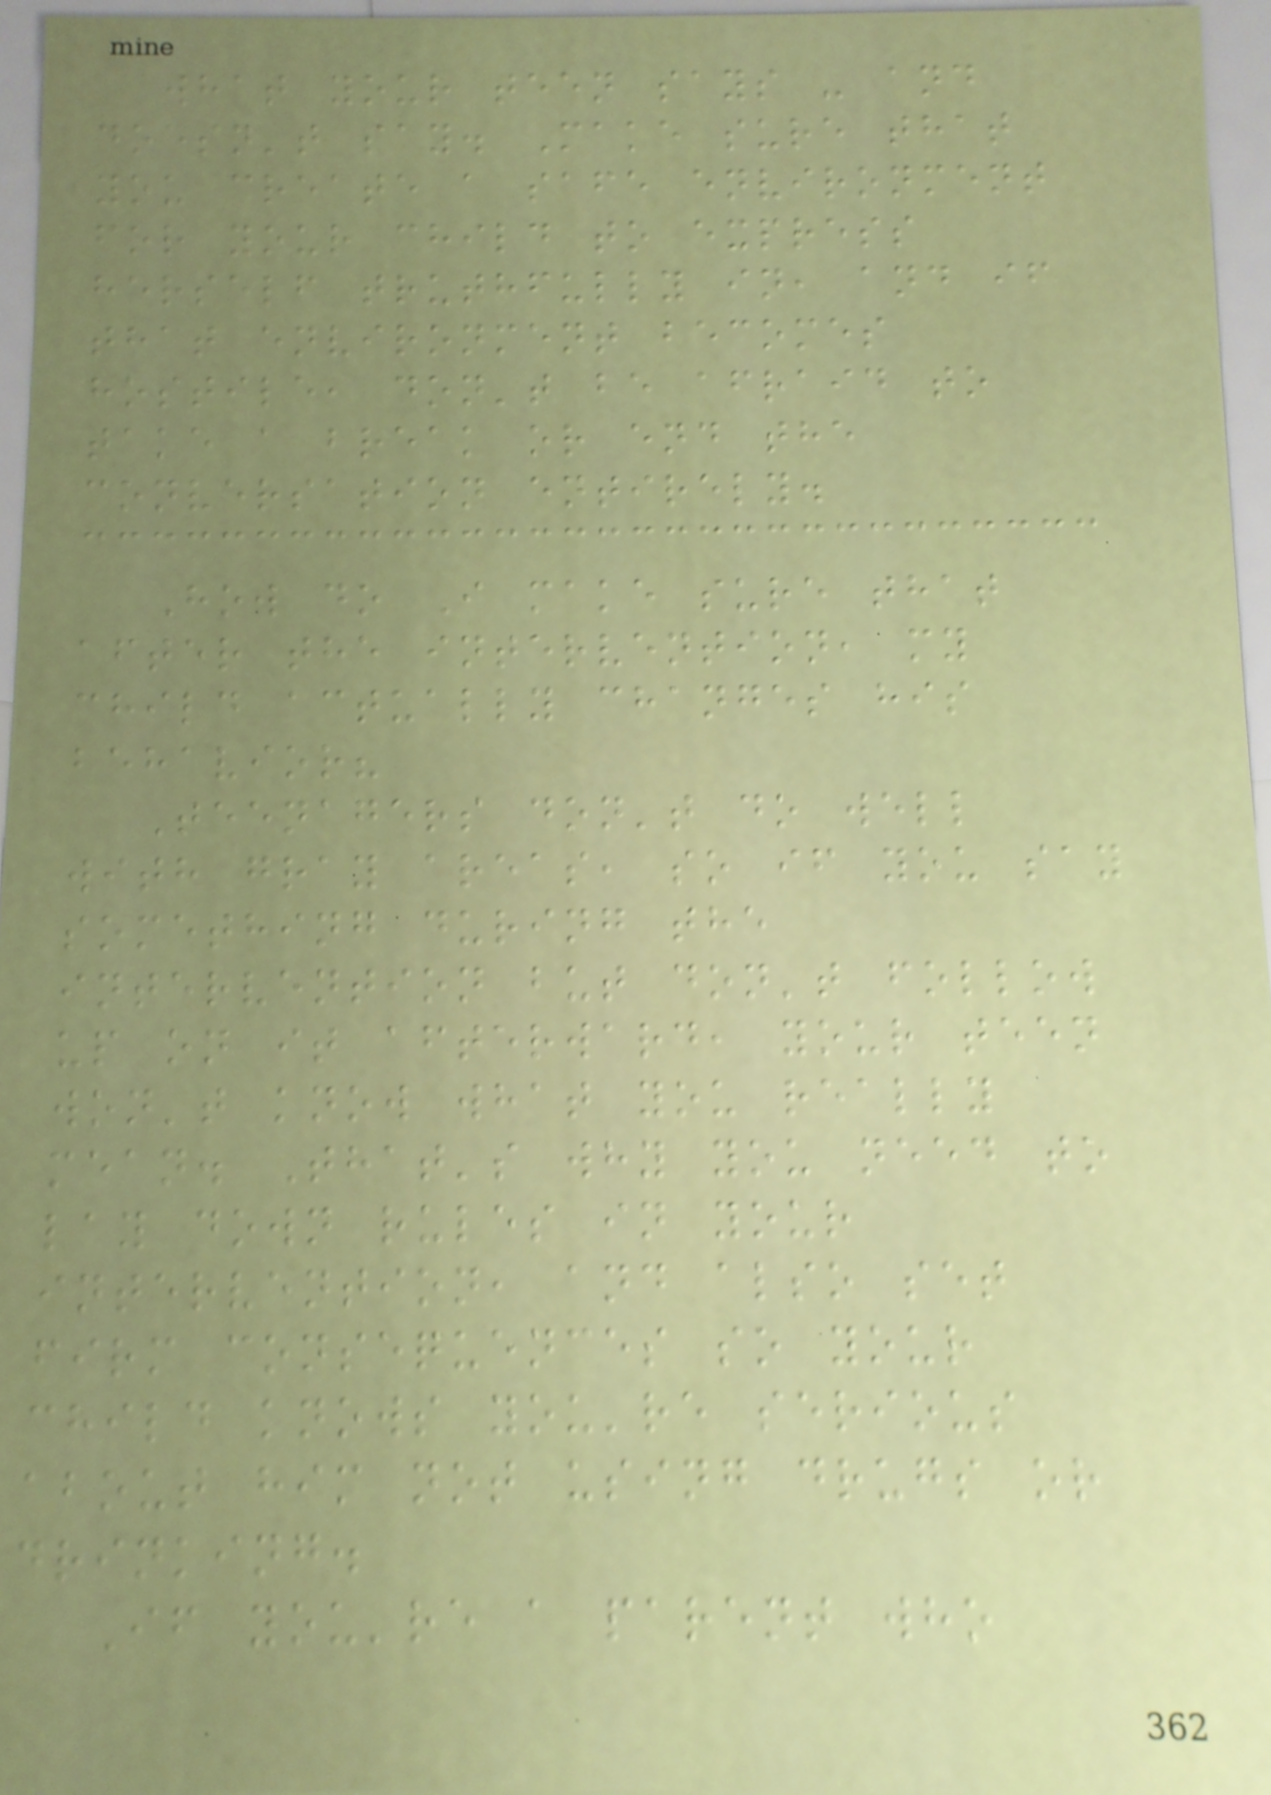what your teen says - and
doesn't say. Make sure that
you create a safe environment
for your child to express
herself truthfully in, and if
that environment becomes
hostile, don't be afraid to
take a break or end the
conversation entirely.
How do I make sure that
after the intervention, my
child actually changes his
behavior?
Teenagers don't do well
with gray areas, so if you say
something during the
intervention but don't follow
up on it afterward, your teen
won't know what you really
mean. That's why you need to
lay down rules in your
intervention, and also set
firm consequences so your
child knows you're serious
about him not using drugs or
drinking.
If you're a parent who
